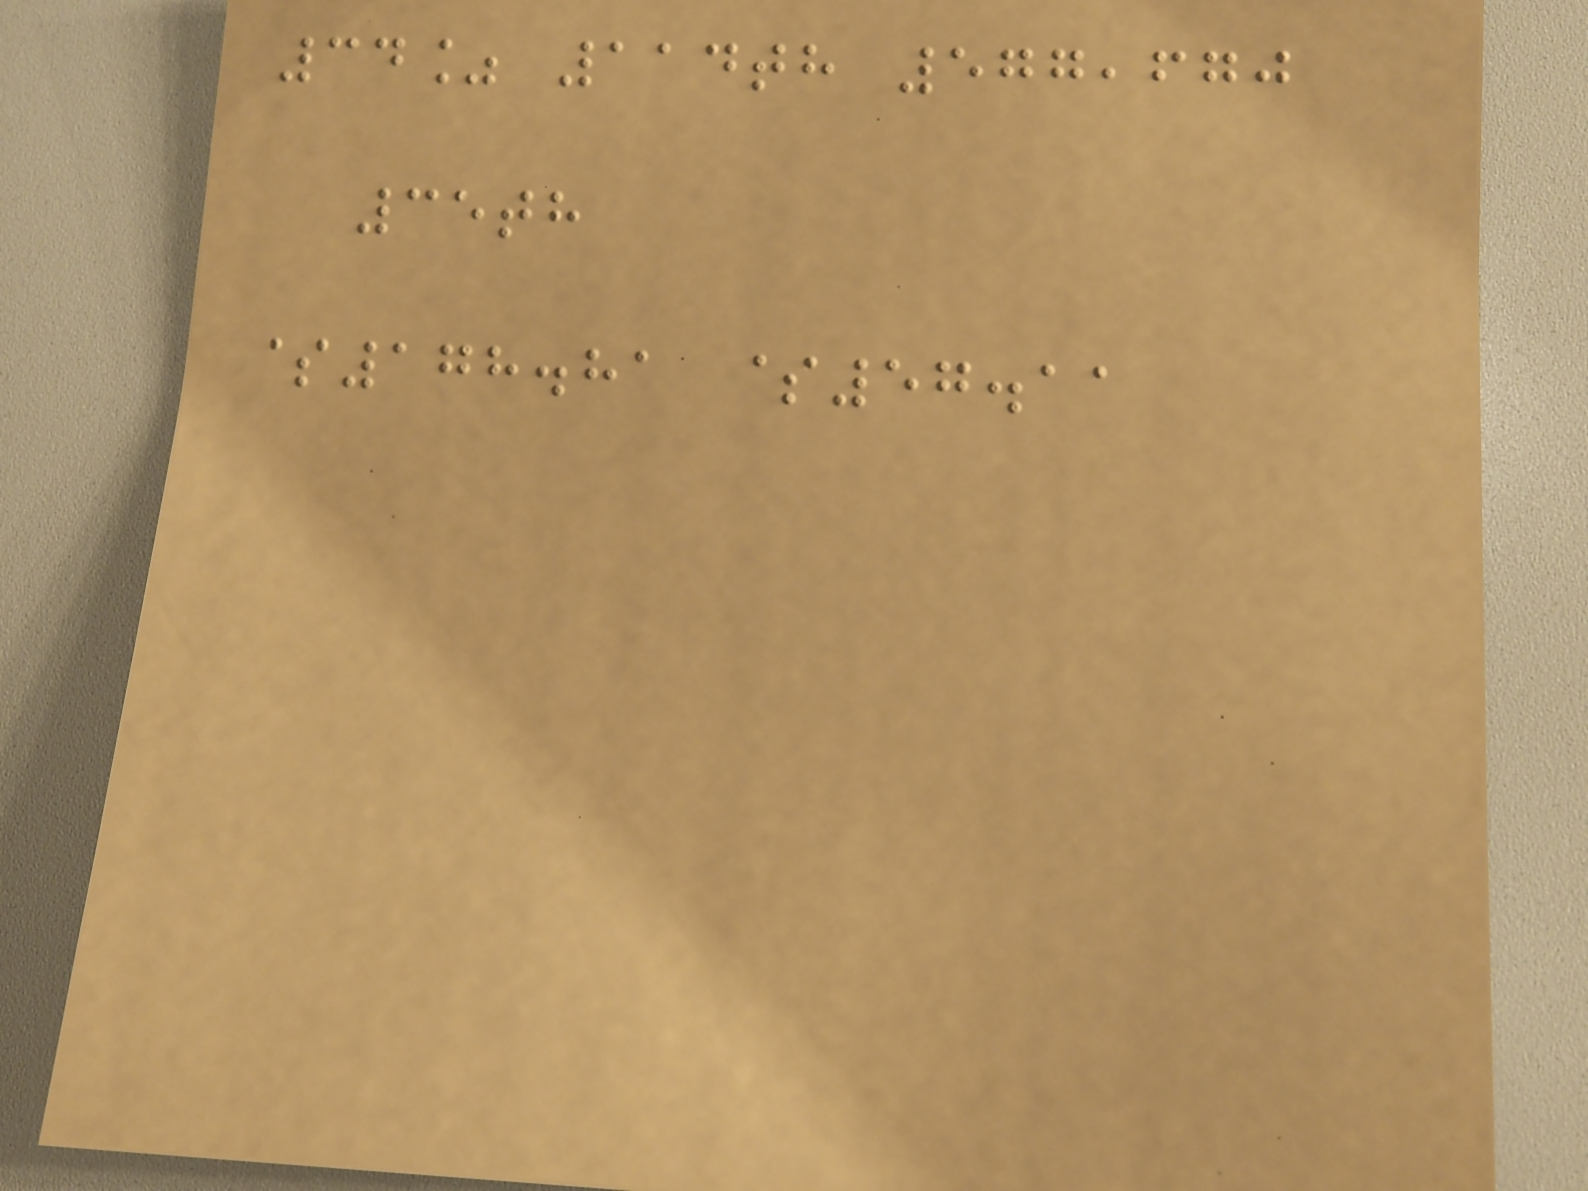34% 114th 577,670
35th
$178.81 $57.11
